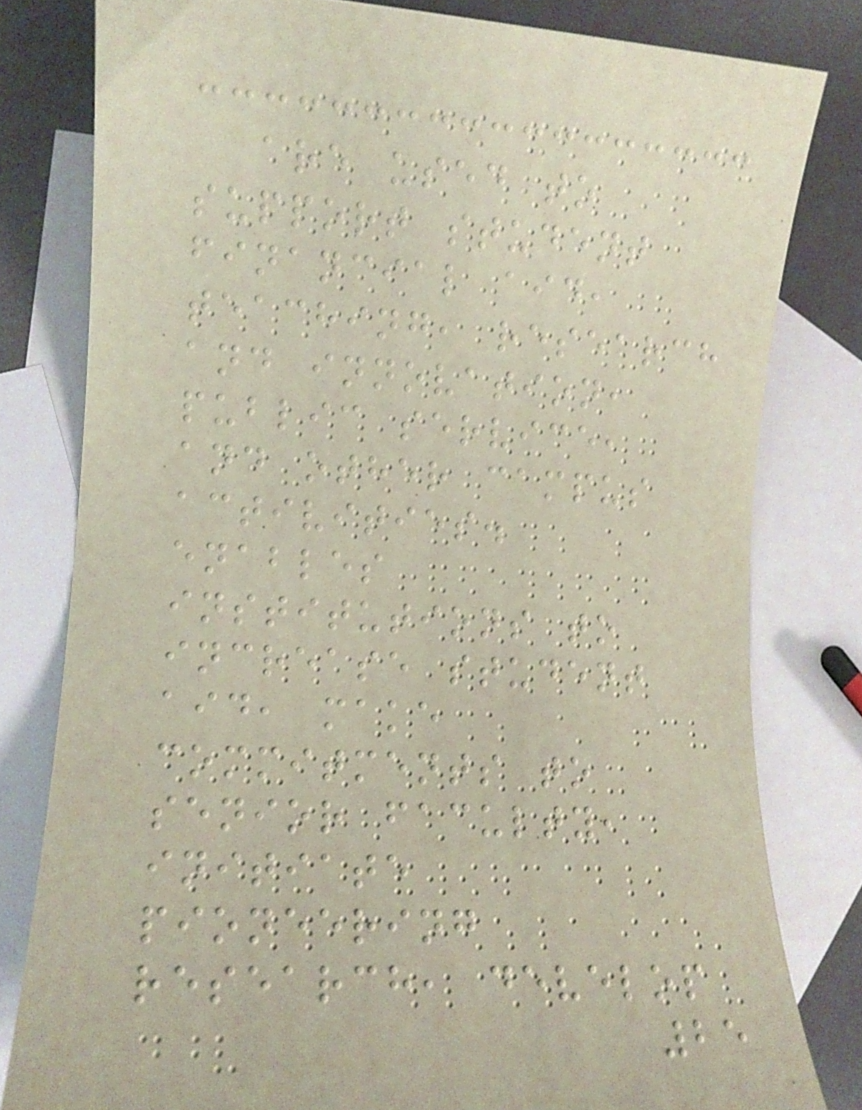are used to
support student
financial aid,
teaching, research
and innovation,
public service,
and other campus
activities.
enables
institutions to
increase student
aid, make
commitments to
senior faculty,
initiate
pioneering
research, develop
25
